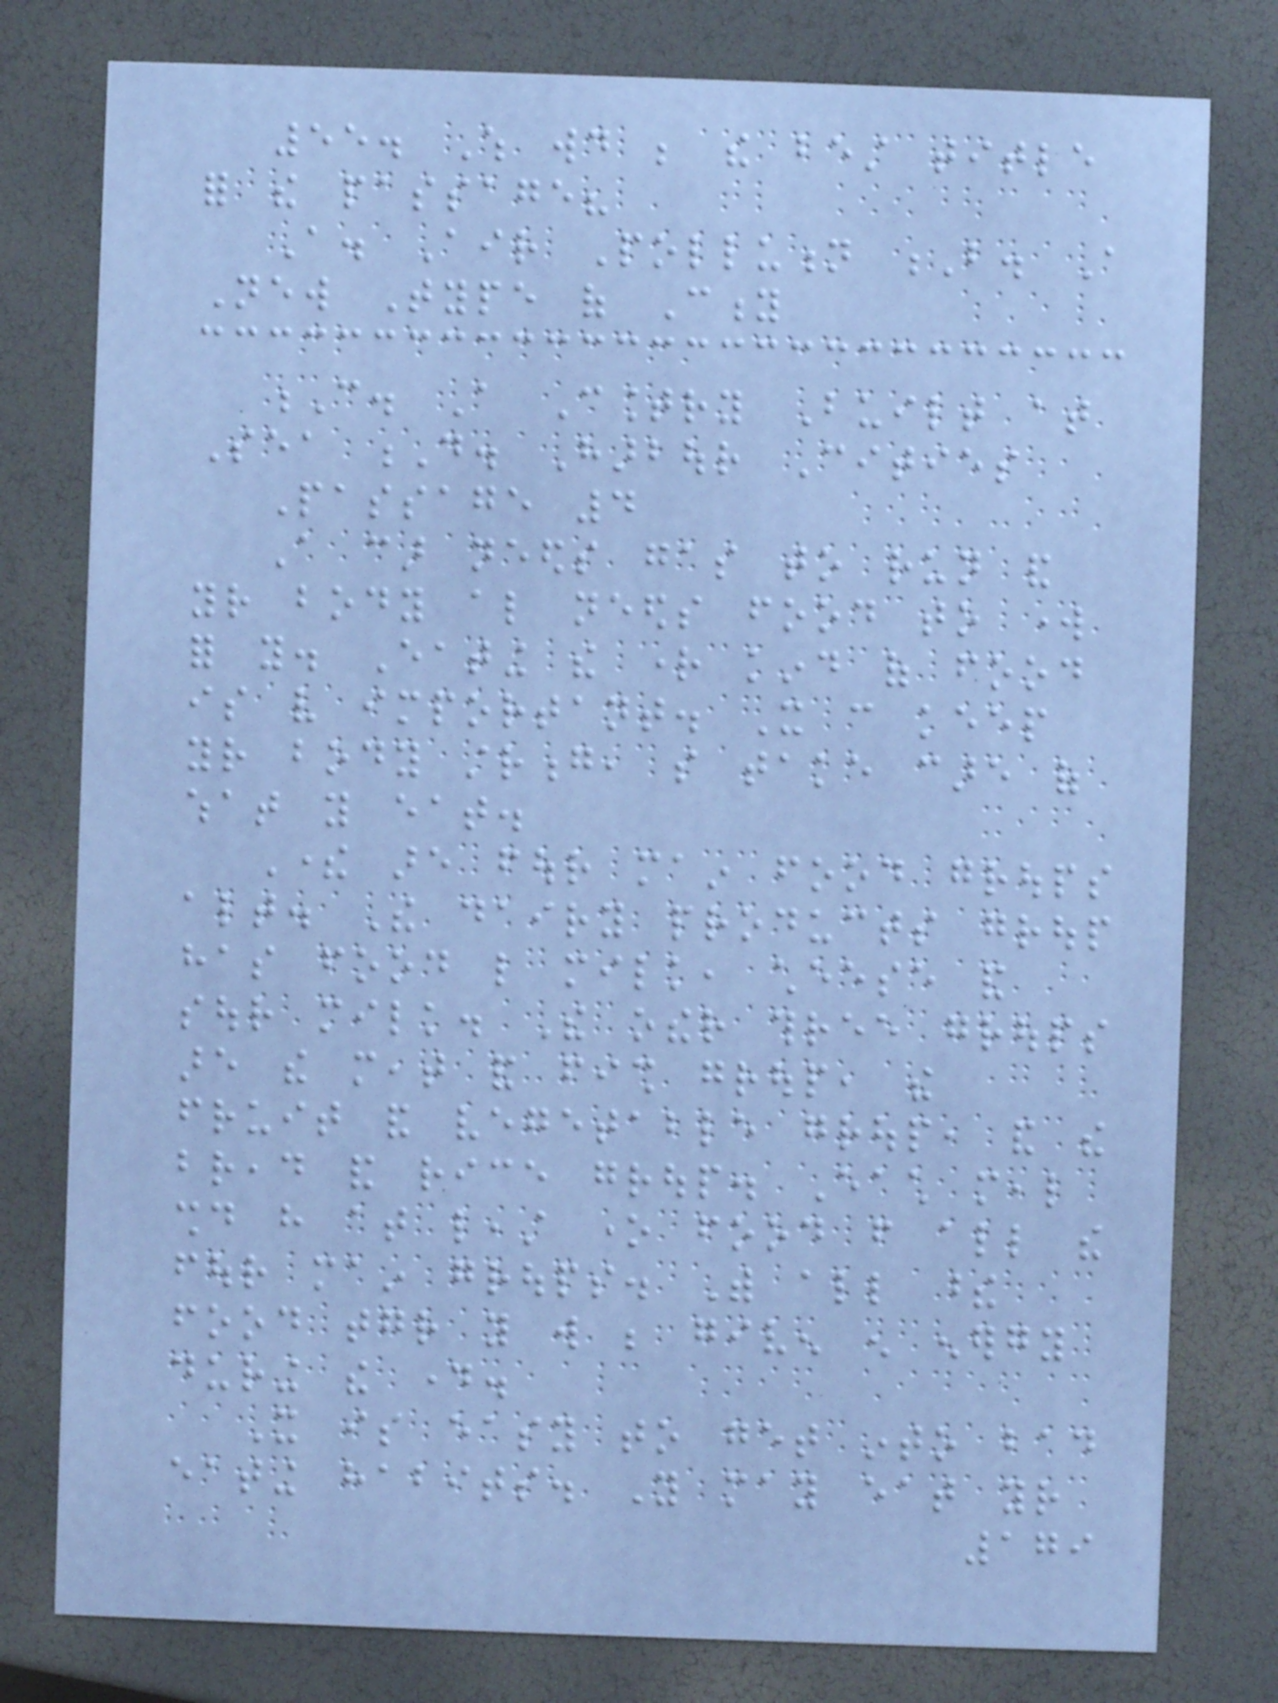55. Which would be the best title
for the passage?
A. Air Pollution B. A
New Type of City
C. A Country Built at
Sea D. Harbour Cities
Passage 4
A car needs gas to run and
your body also needs food to work
for you. Eating the right kind of food
is very important. It can keep
your body strong, so take care of
what you eat.
There are four main food groups
altogether. The dairy products group
has food like milk, cheese and
sour milk. The other three groups
are the meat and fish group, the
fruit and vegetable group, and the
bread and rice group. Each meal
should have at least one food from all the
four main groups. With all these
food together you will be given enough energy
during the day.
It is easy to get into bad
eating habits. You may eat your
179
